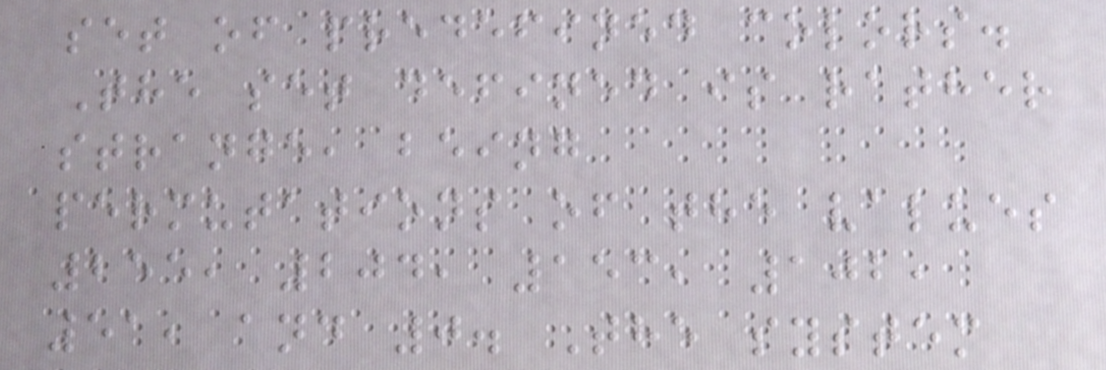set of predefined colors.
The set defined is rather
strange, being
permutations of the values
255, 204, 153, 102,
51, and 0. The system
